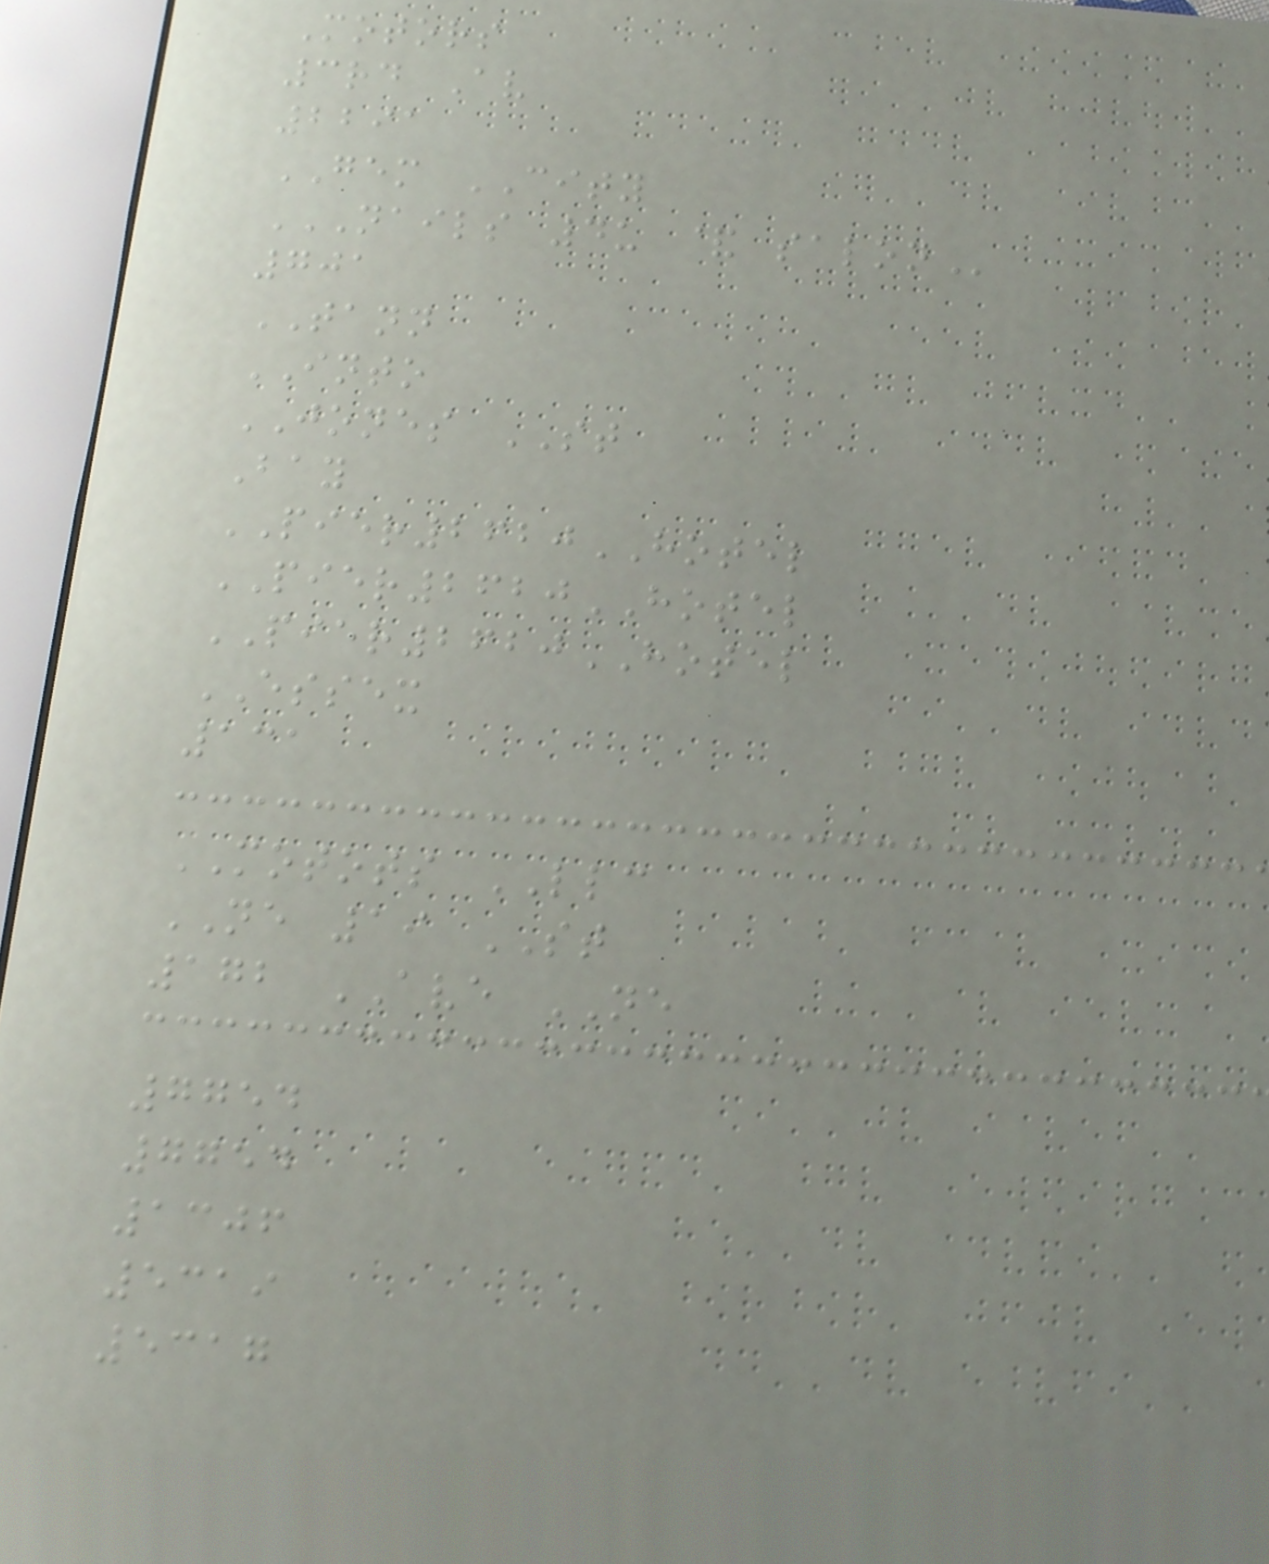Motors
3rd Av
2291
GEM CITY
NAILS 4U & SALON
701
TANN
INTO
JONES ST
Bay
PIER2620HOTEL
PIER2620HOTEL
PIER2620HOTEL
ESSEX
131
MOTOTS LLC
NE 19 ST
172 AVE NE
7754
7754
1306
5319
5317
